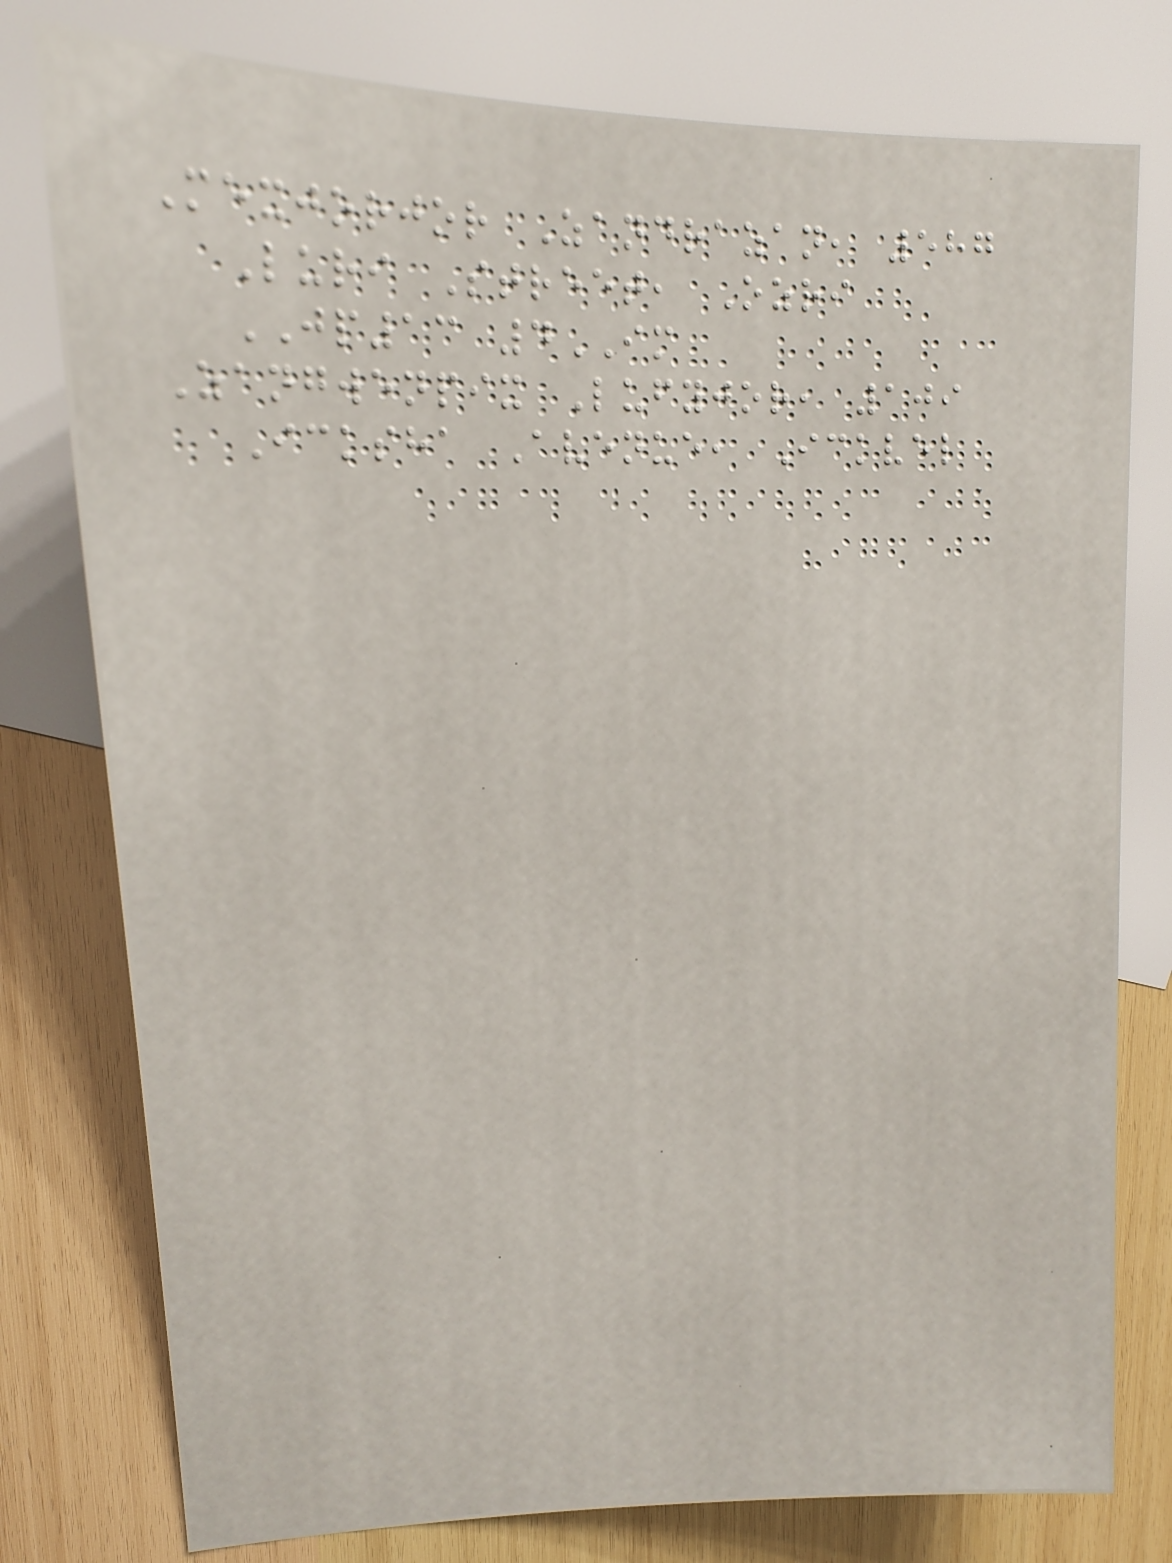Mexjorjor Zandrazan, 587
Luri Street, Ozri
JP13 4IM
Zangwenpix Lufyjor, 109
Icksha Avenue, Ickvel
